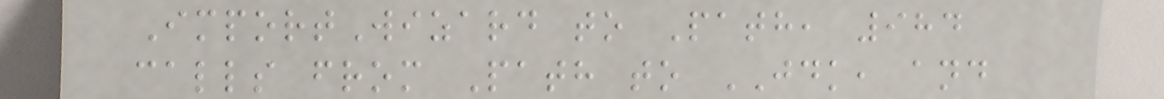ImportWizard to Path, 984
calls from Path to JDK, and
